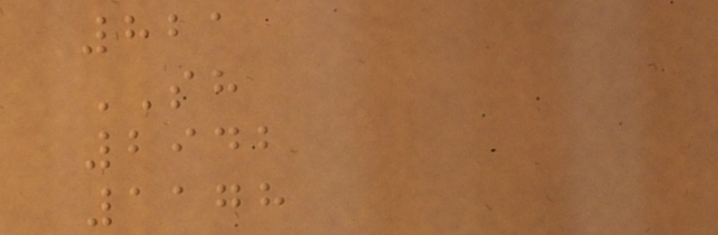821
SH
2942
1178
